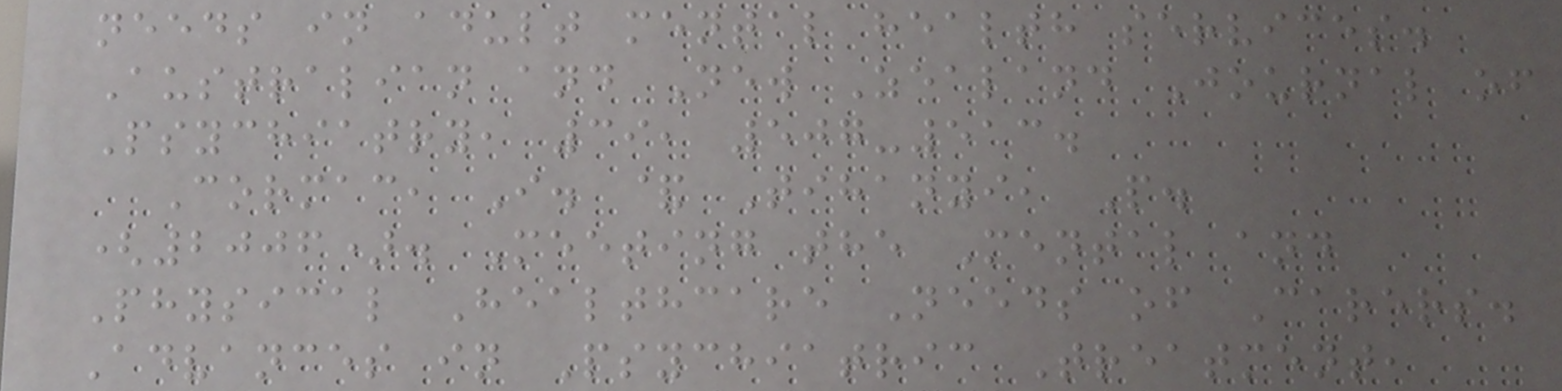needs in adult mental health services.
Australian and New Zealand Journal of
Psychiatry, 39, 507-513.
Cormac, I. & Tihanyi, P.
(2006). Meeting the Mental and
Physical Healthcare Needs of Carers.
Advances in Psychiatric Treatment,
